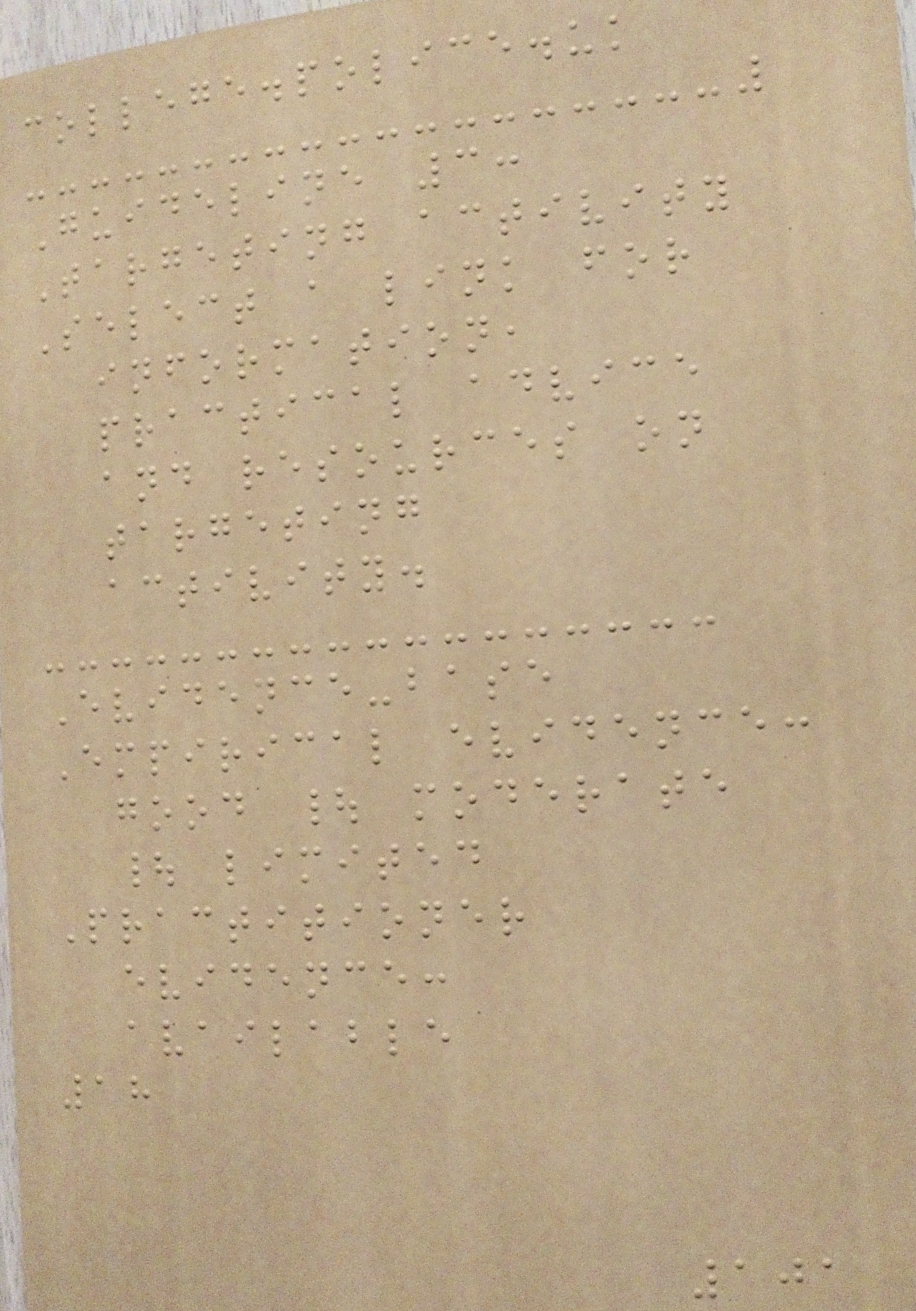college.police.uk
Guideline 3:
Targeting activity
Select a link for
information,
practical advice
and resources on
targeting
activity.
Evidence-base
Empirical evidence:
good | moderate
| limited
Practitioner
evidence:
available
18
101
